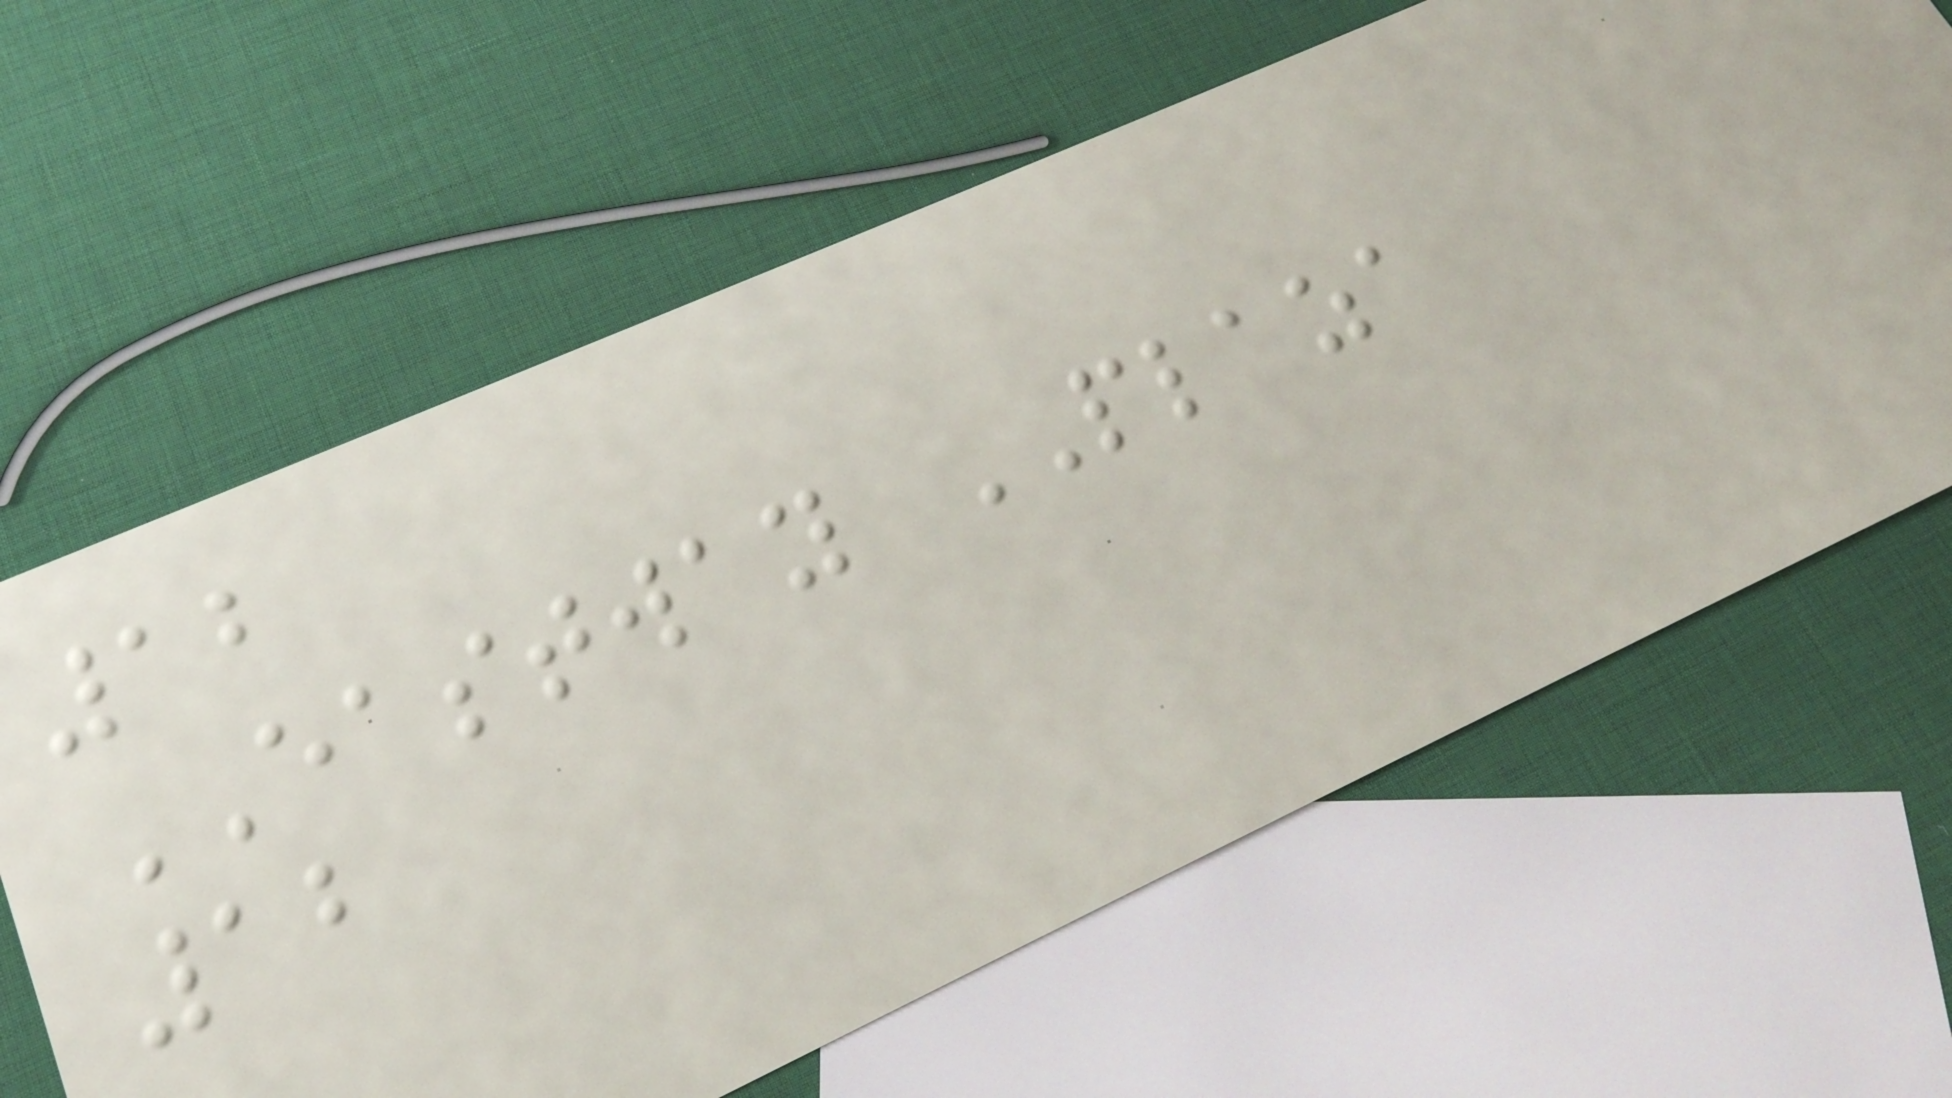12
EASTWAY PLAZA
12
